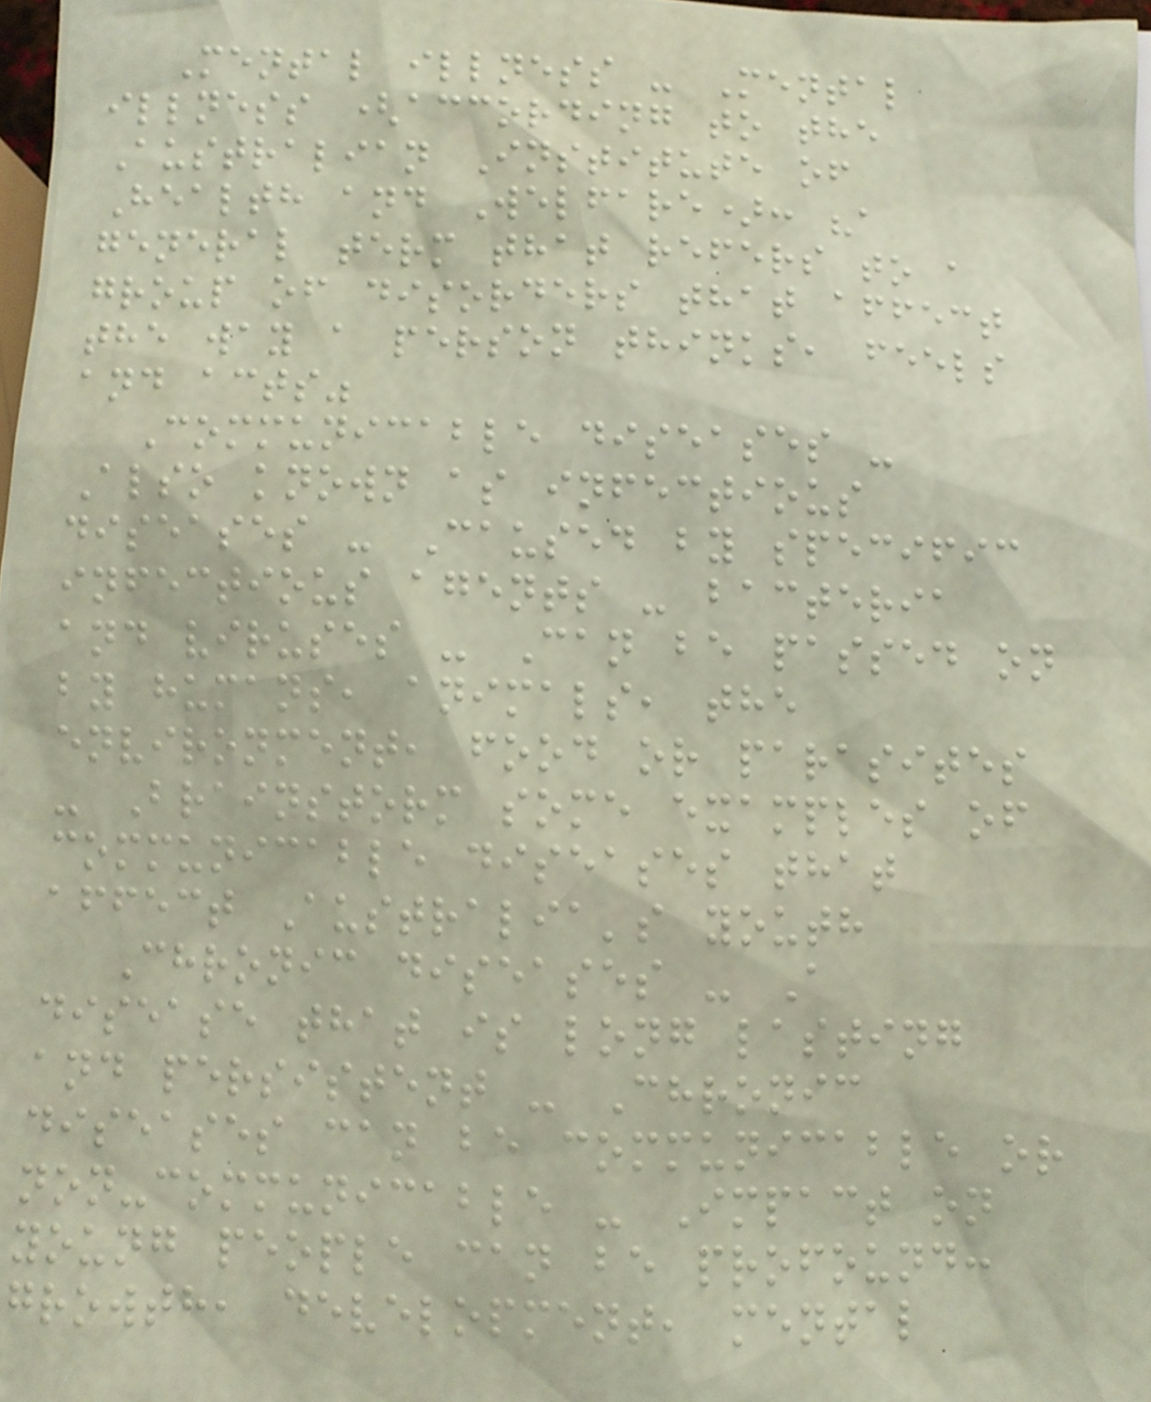Mental illness - Mental
illness (according to the
Australian Institute of
Health and Welfare): "a
general term that refers to a
group of disorders that affect
the way a person thinks, feels
and acts"
Communicable diseases -
Also known as infectious
diseases - Caused by specific
infectious agents - bacteria
and viruses - Can be passed on
by humans, animals, the
environment, food or parasites
- Brainstorm some examples of
communicable diseases that
affect Australia's youth
Chronic diseases - A
disease that is long lasting
and persistent - Chronic
diseases can be communicable or
non-communicable - Impact on
young people can be profound:
growth, development, mental
